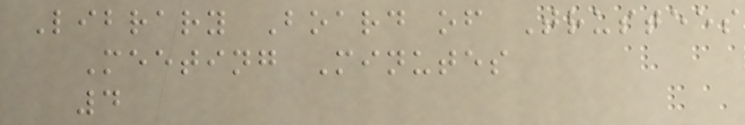Library Board of Trustees
Meeting Minutes
4
